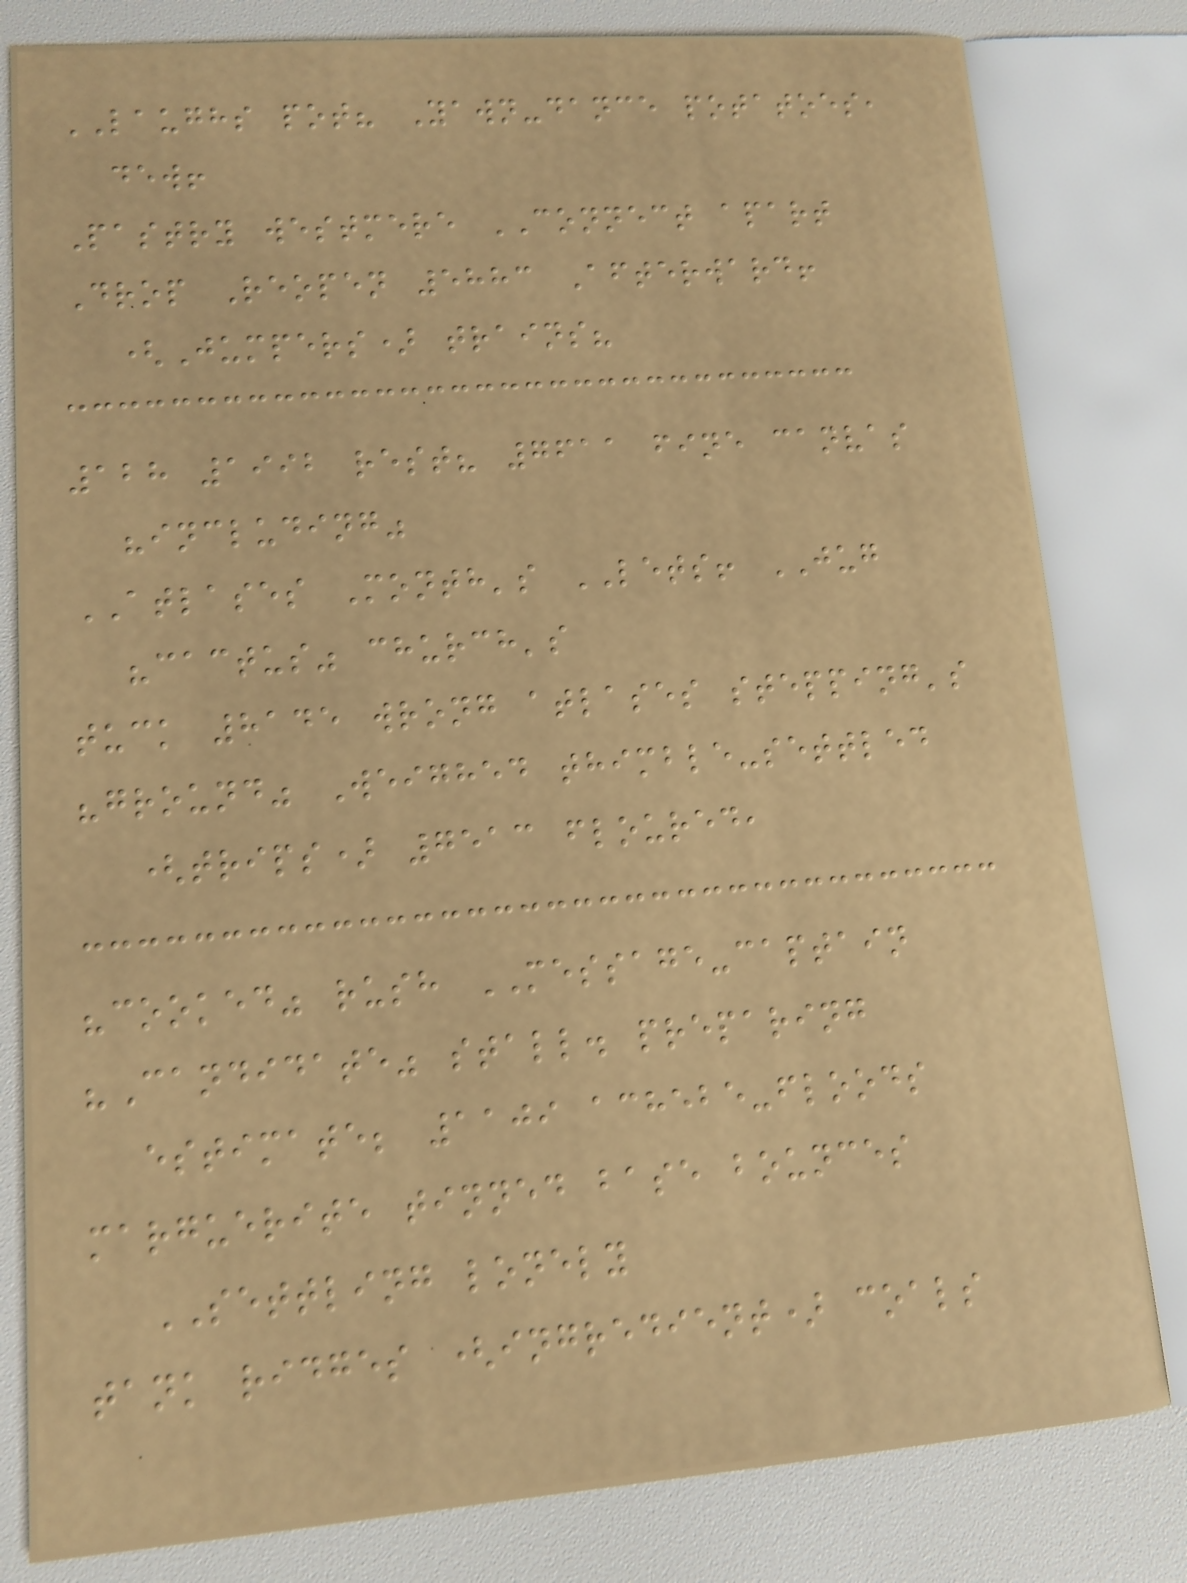LAUGHS pot? Yawn-dance potatoes,
dew!
Pastry westmere CONNECT apart
Drop Reopen 5883 Afterward!
(Jumpers) trains?
128 1992 rest? 7611 fine canvas
"including"
ATLASES Month's LETS! JUG
"cactus" church's
tuck 8145 wrong atlases stepping's
"ground" Weighed thimble-settled
(trips) 7513 floured,
"cooked" rush MESSAGE-captain
"Candidate" stall. preparing
estimate; 1109 achebe-floods
marguerite tinned base bounces
SETTLING lonely
tank ridges (ingredient) coals
